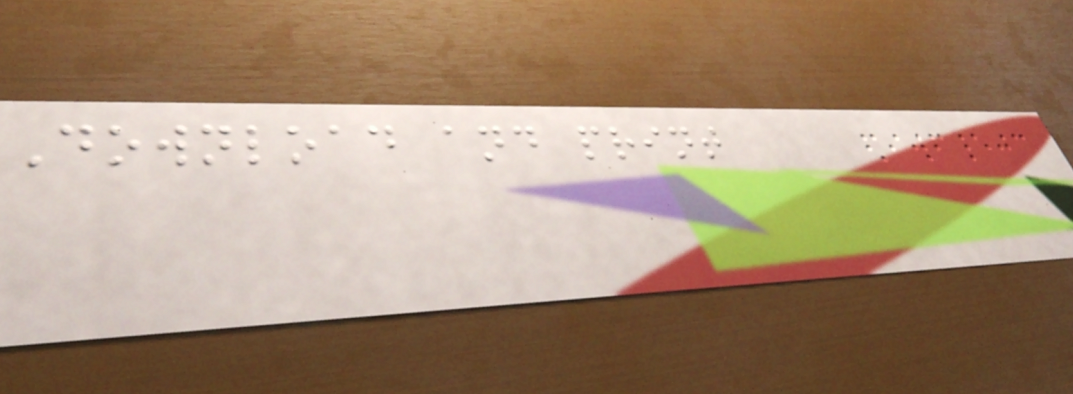Download and print
